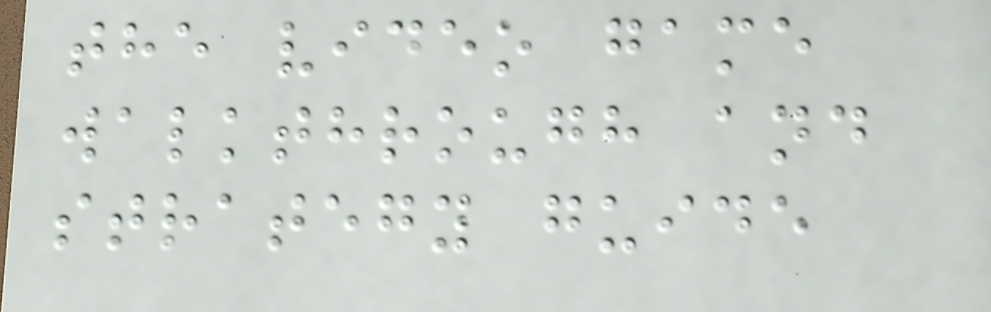the video game
walkthrough and
strategy guide
